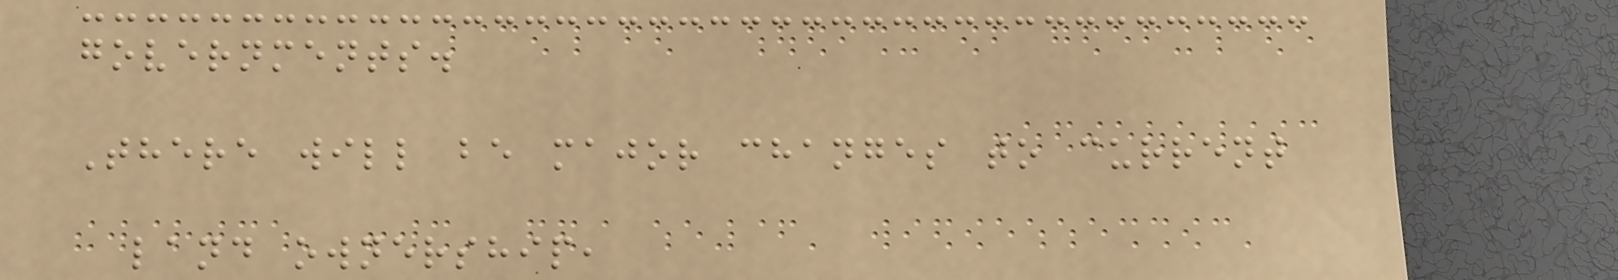governments.
There will be major changes to current
land ownership,
